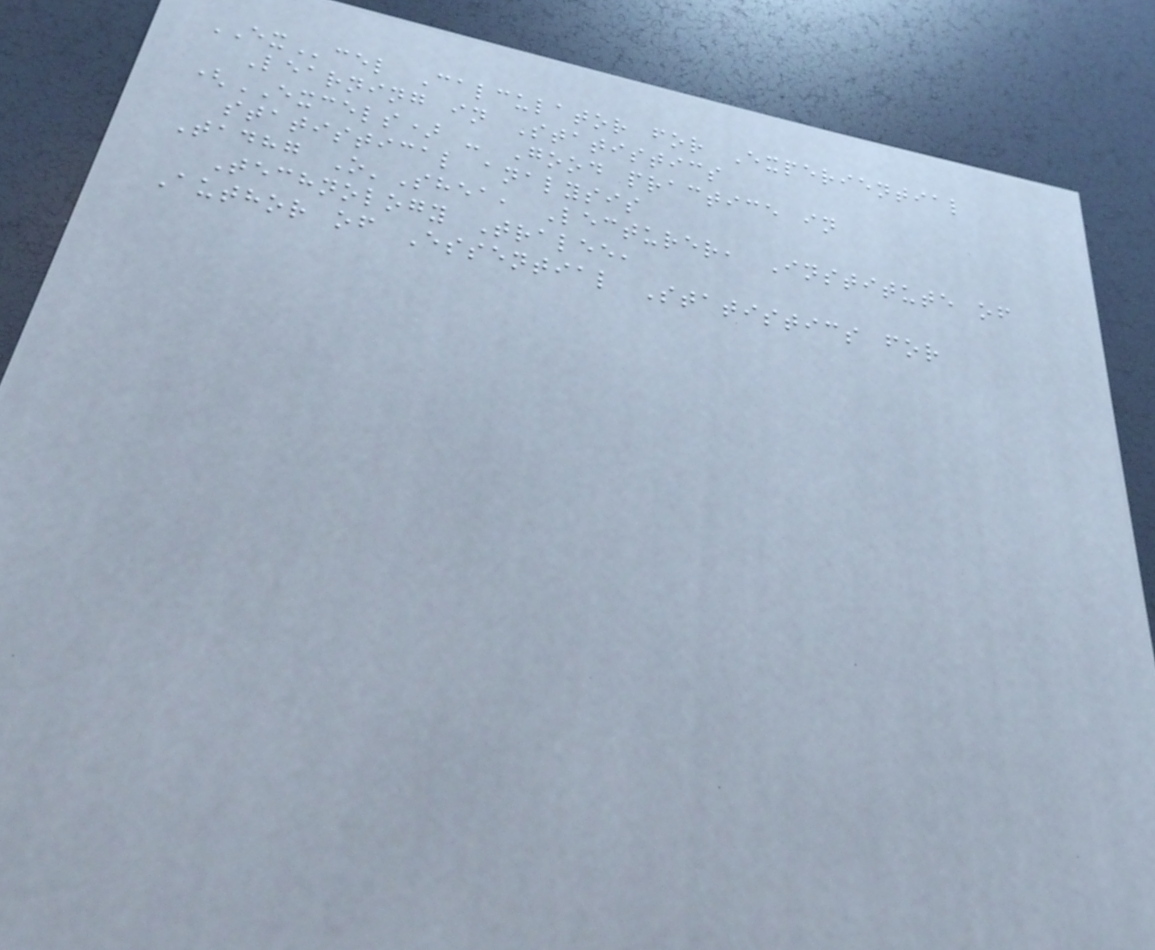EXcel Calculator for Experiential
Learning in Statistics
(EXCELS) - Good practice in
statistical analysis
Tadhg O'Shea, Lecturer, Institute of
Technology Tralee,
Author of Essential Statistics for
